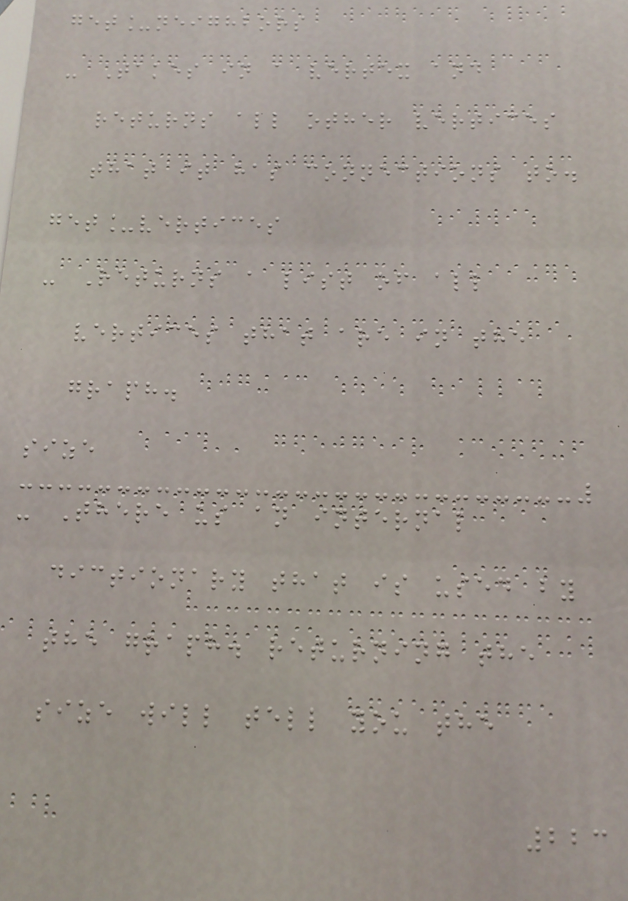get_neighbors
- Takes in a vertex and
returns all other vertices
that it has connections to.
get_vertices
- Returns a list of all
vertices that are in the
graph.
size
- There us an internal
dictionary that is used by
the graph. returning the
size will tell you the
223
